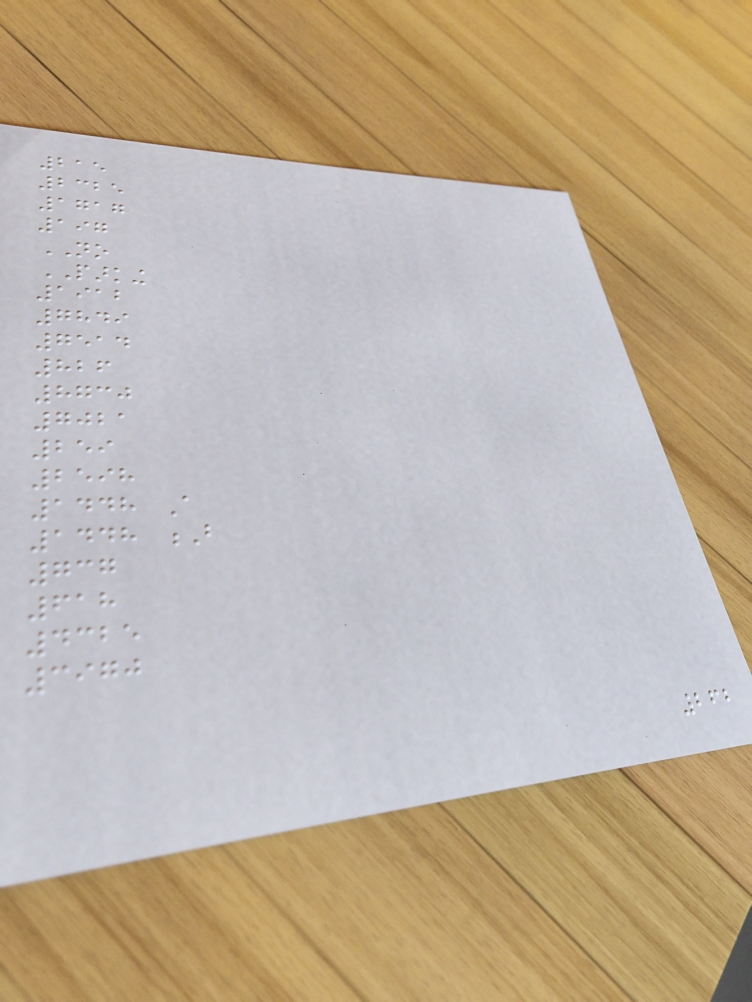215
2325
1717
197
NO
PARKING
1912
7849
7514
826
8730
7021
259
2598
1448 A
1448 B
737
618
4325
3970
262
